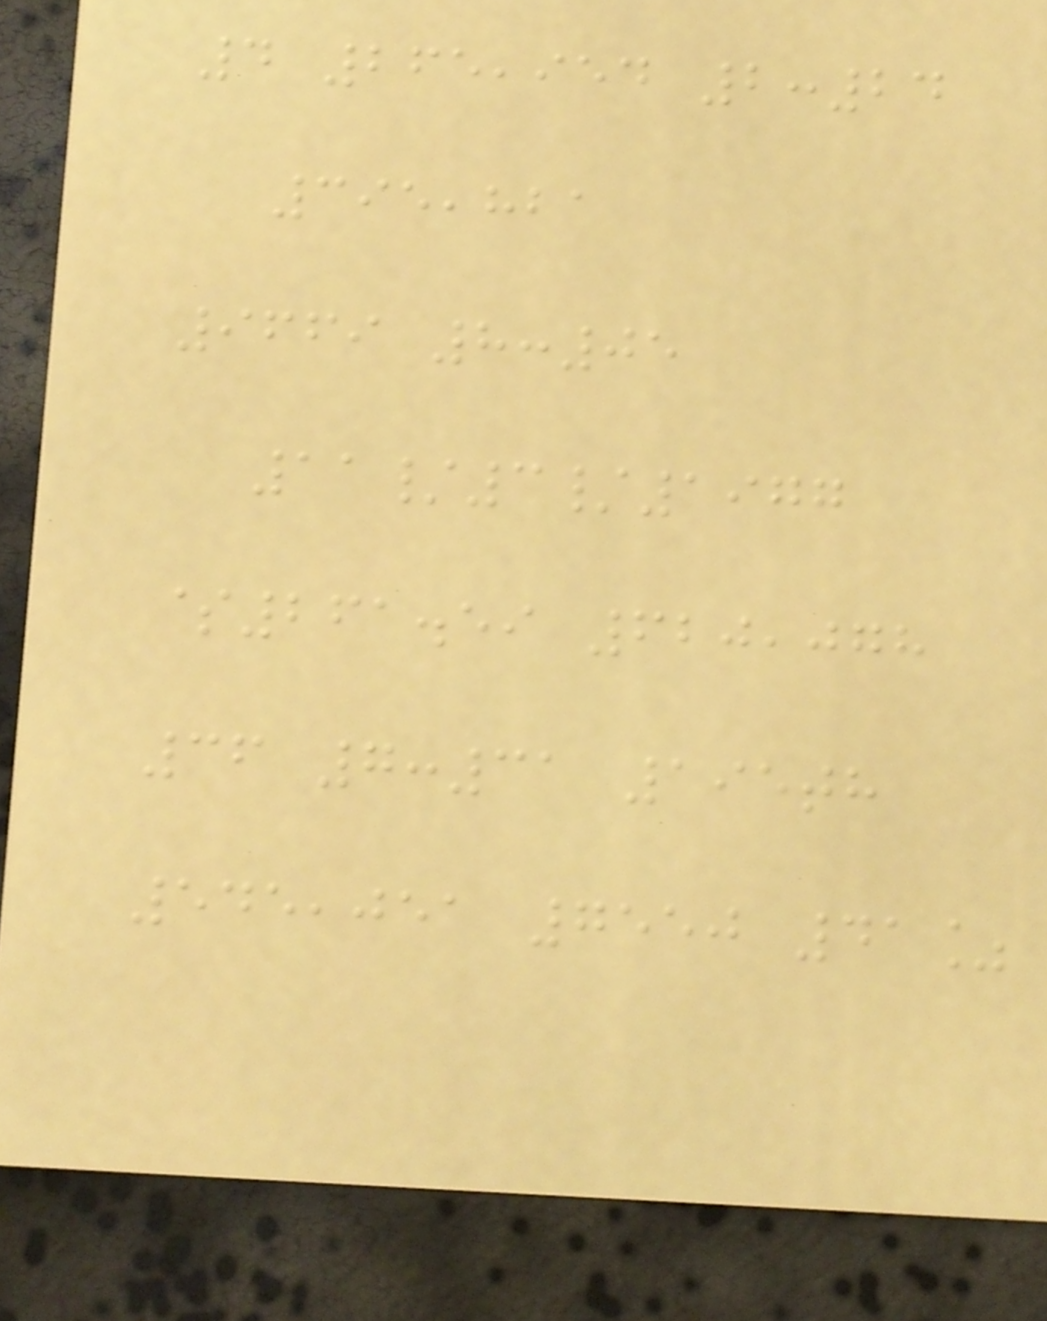4 265,954 2:24
395,821
9669 8:05
11/3/1977
$261.59 620,078
36 7:31 195th
545,051 7550 41%
